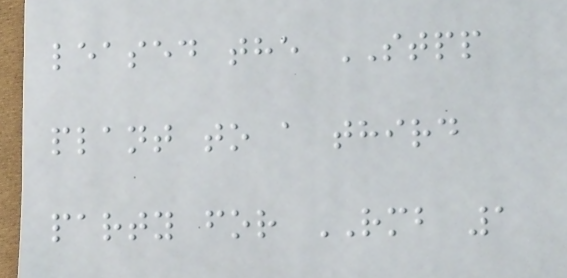leased the STPP
plant to a third
party for RMB 1
